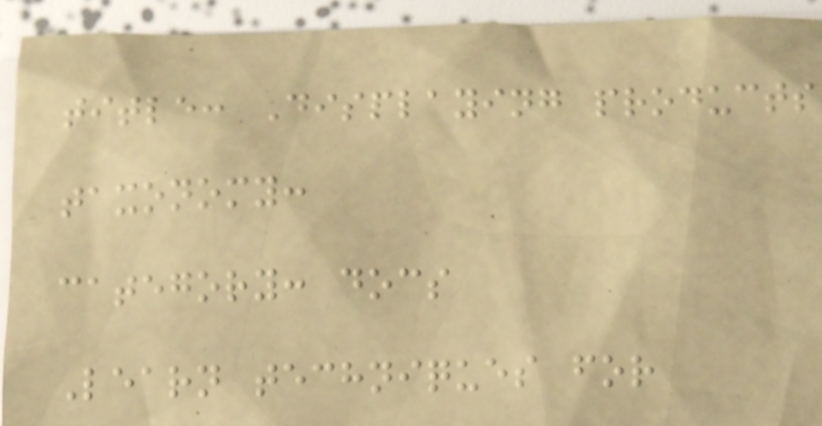title: Displaying products
taxonomy:
category: docs
Learn techniques for
